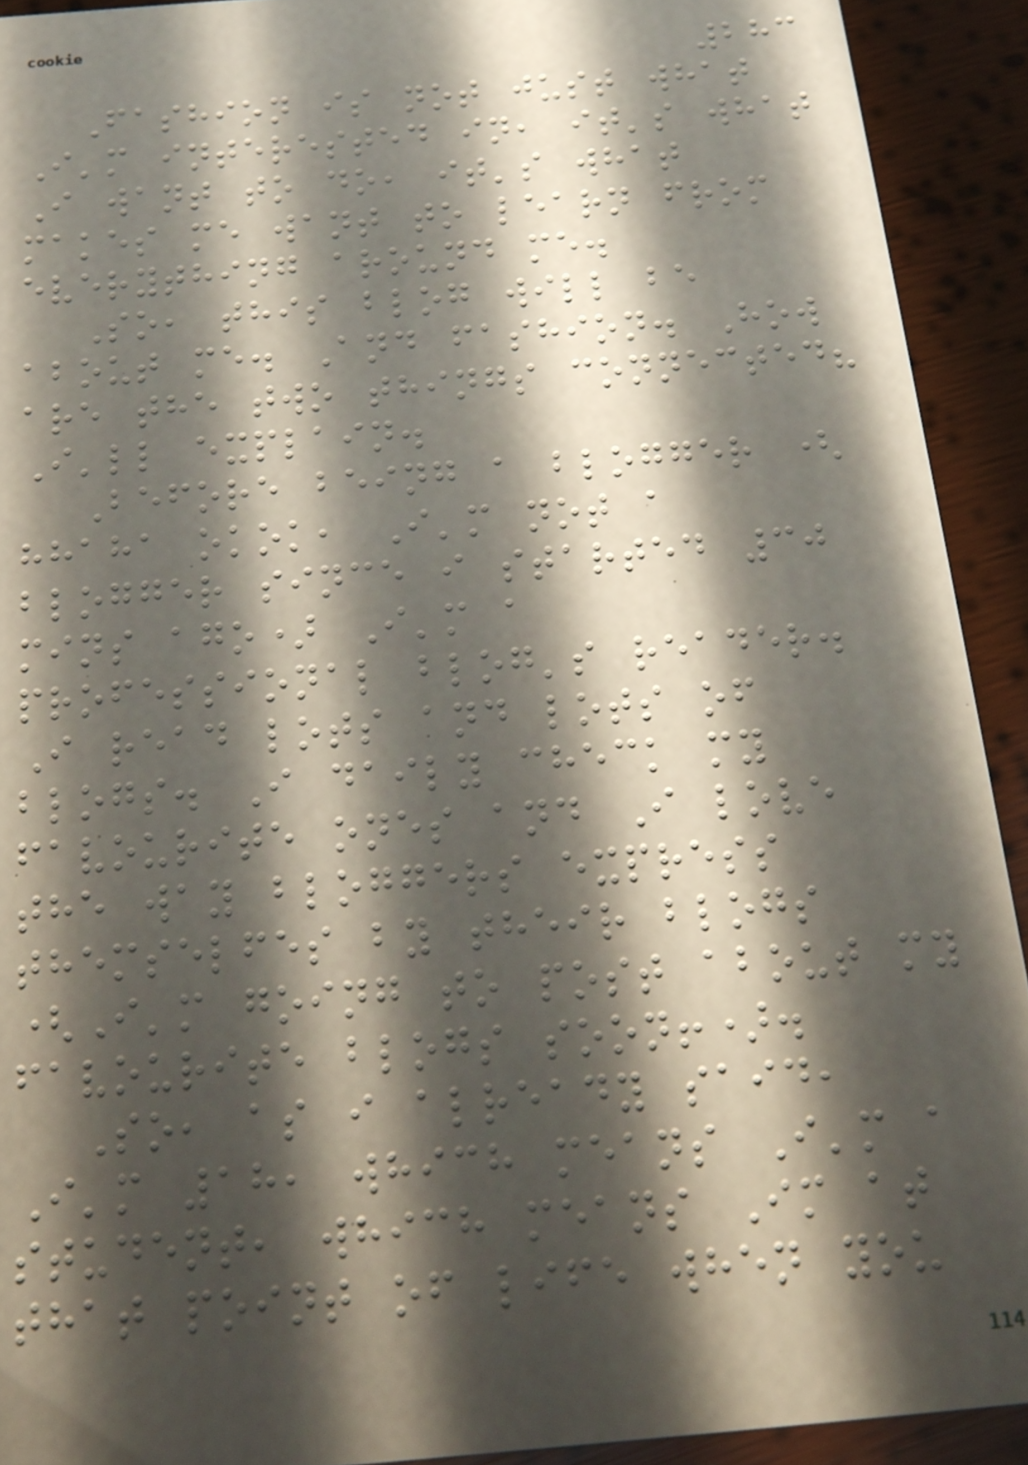283
Fashion is not just what
I'm interested in, it's what
I want to do, it's what
makes me want to learn from
everything around me.
So, this blog will be
about me. And fashion. How
are the two things connected?
I'll explain.
Before being a blogger (
hhaha okok, I'm not a
blogger since i started 30
mins ago) I'm a
professional blog's reader.
I read lots and lots of
blogs. I daily check my
favourite ones and I love
the way bloggers express
themselfes by their blogs
(I'm going to post about my
favourite blogs soon!).
So, as i already said,
I'm 18, which means I'm a
student, which means Im at
that point of life when you
